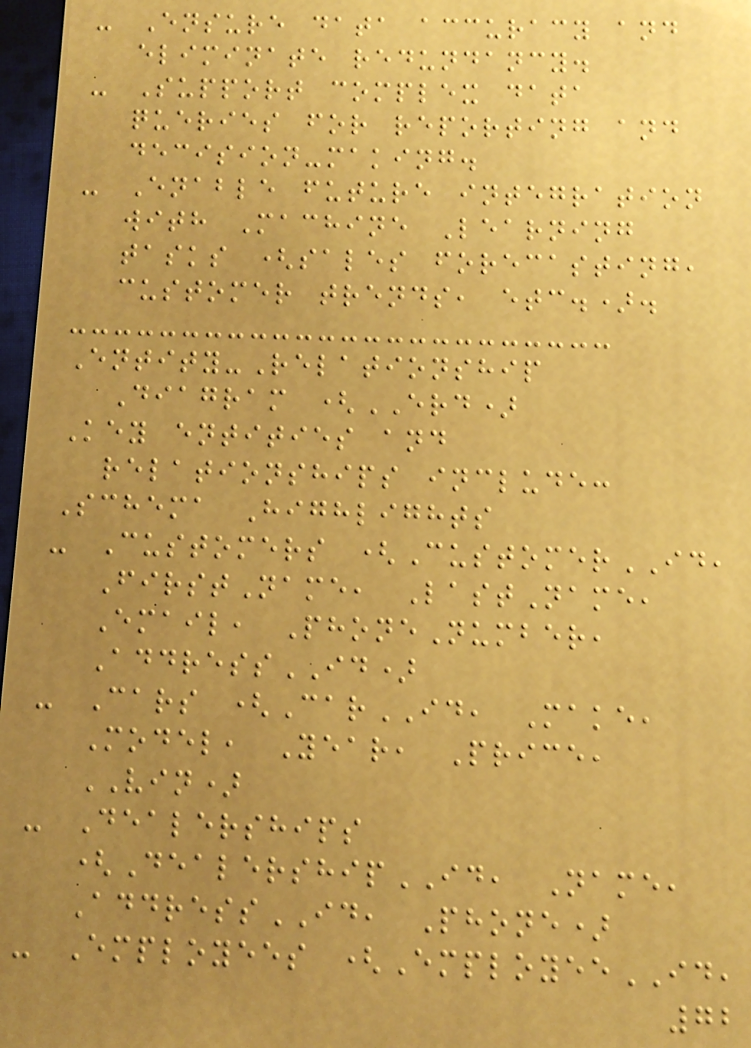- Ensure data accuracy and
eliminate redundancy.
- Support complex data
queries for reporting and
decision-making.
- Enable future integration
with Machine Learning
tasks (sales forecasting,
customer trends, etc.).
Entity-Relationship
Diagram (ERD)
Key entities and
relationships include:
Schema Highlights
- Customers (CustomerID,
FirstName, LastName,
Email, PhoneNumber,
AddressID)
- Cars (CarID, Make,
Model, Year, Price,
VIN)
- Dealerships
(DealershipID, Name,
AddressID, Phone)
- Employees (EmployeeID,
72
